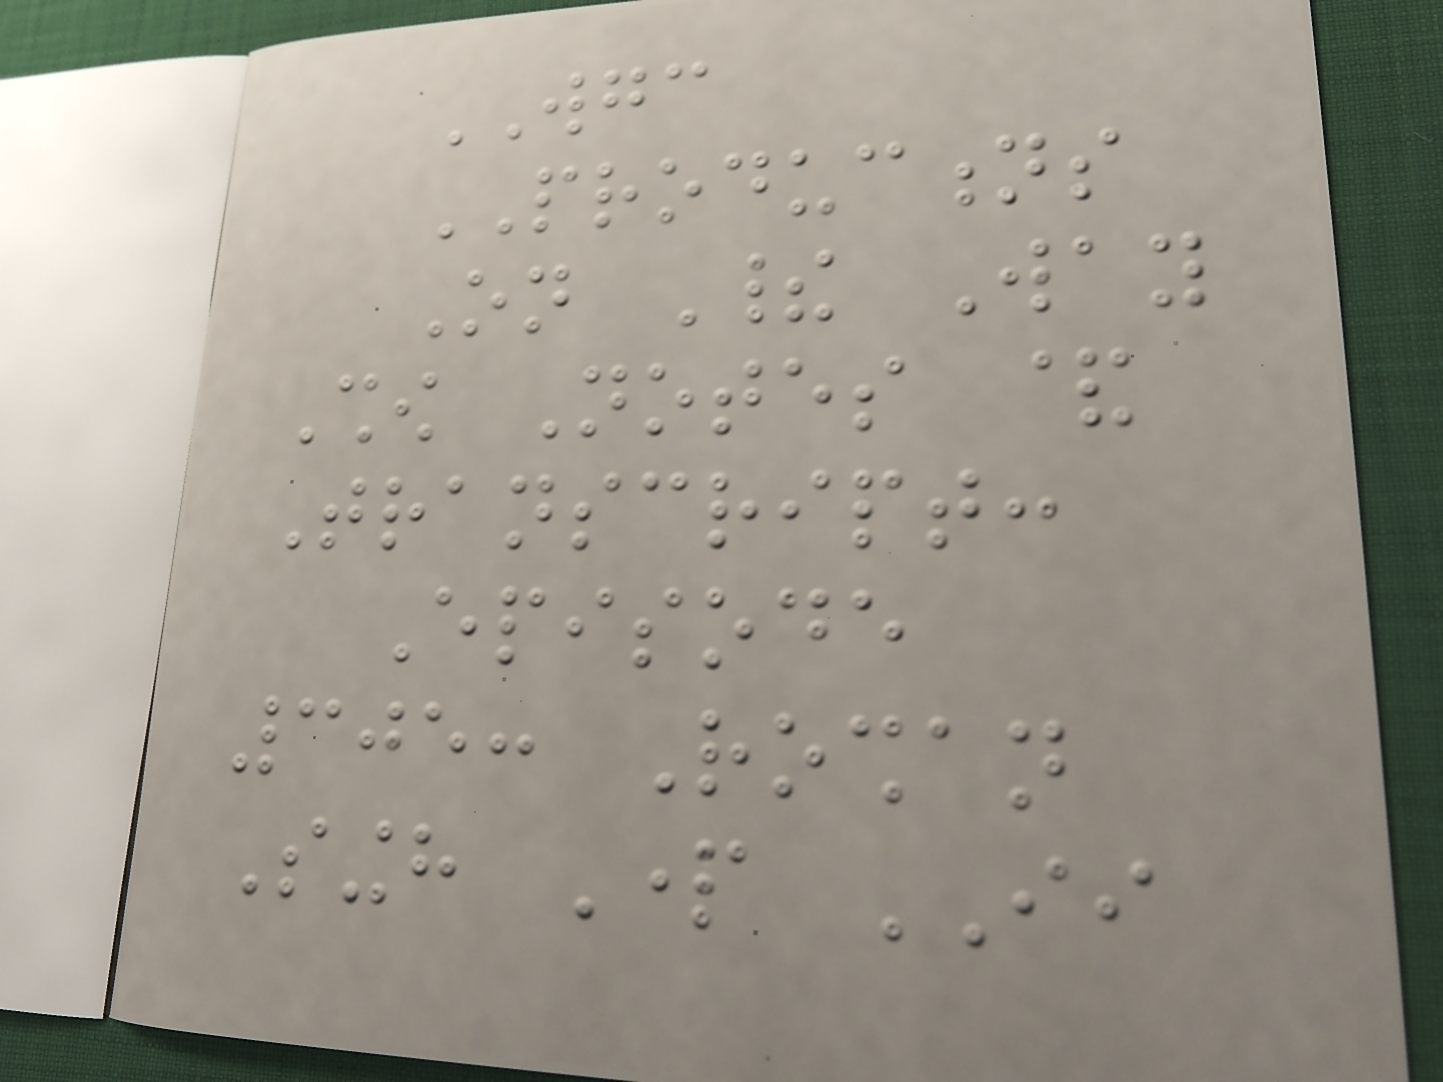WGC
PRODUCTIONS
On Their Way
Show Notes &
Transcript:
Episode
305: Roshan
Singh Part II
